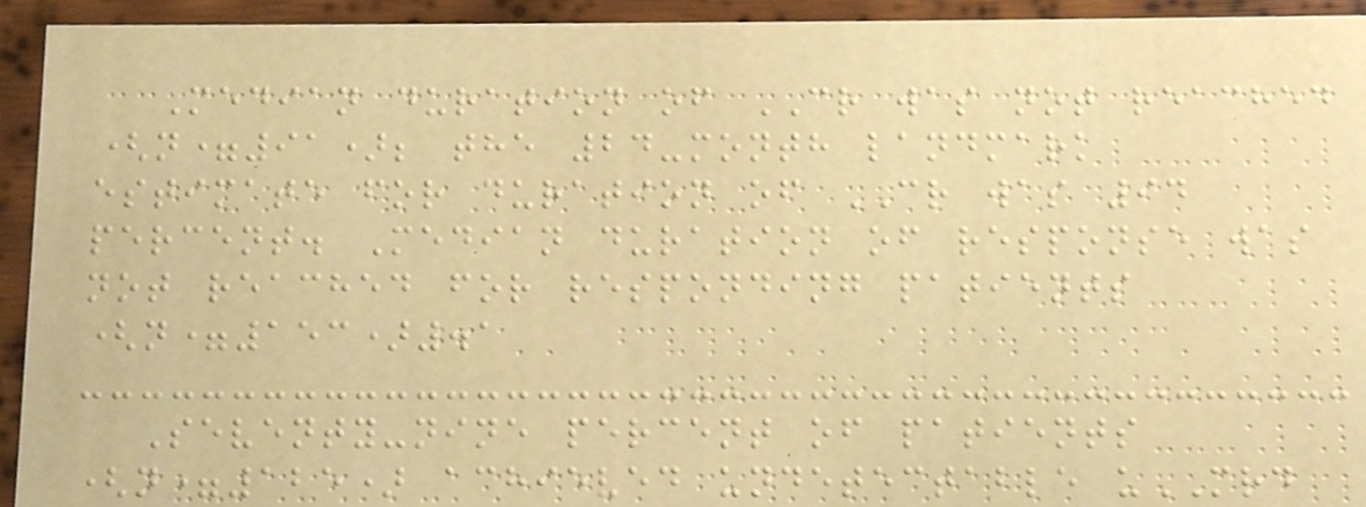Median duration of CR was not reached
(n=91); the 24-month landmark
estimate for duration of CR was 94
percent. Median duration of response was
not reached for responding patients
(n=153).1
Seventy-nine percent of patients
(n=125) achieved undetectable uMRD
